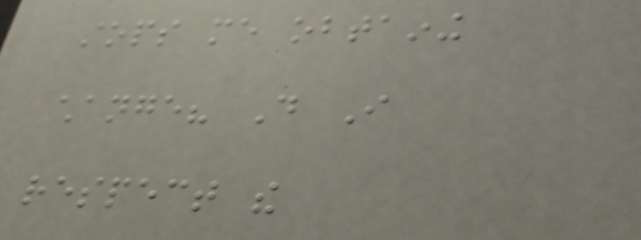stops me obtaining
change? Do I
respect the
